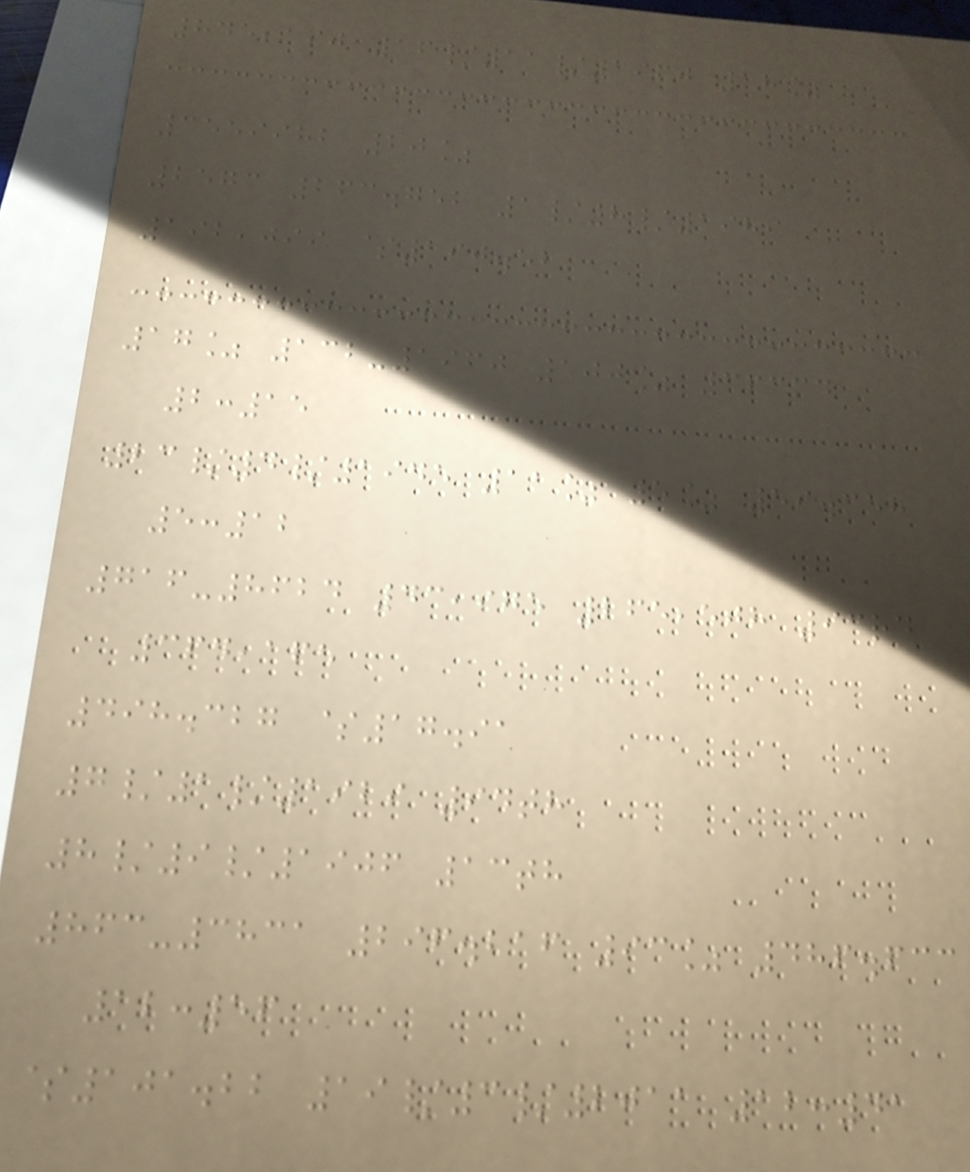845,190 16/11/1960 18%
3559982 20%
2573 263.752 1/8/1989
192,099 $190.52
17% 132-1960 100% 36334
2:15
23/4/1945 11% 5% 59.358
5:12
716-8624 43,975 265,508 93rd
364,165
498.327 $17.91
7/1/1929 94th
8/9/1906 13th
863-3831 296.216 93% 486.633
12:56
$101.22 19/3/2011 12:41
